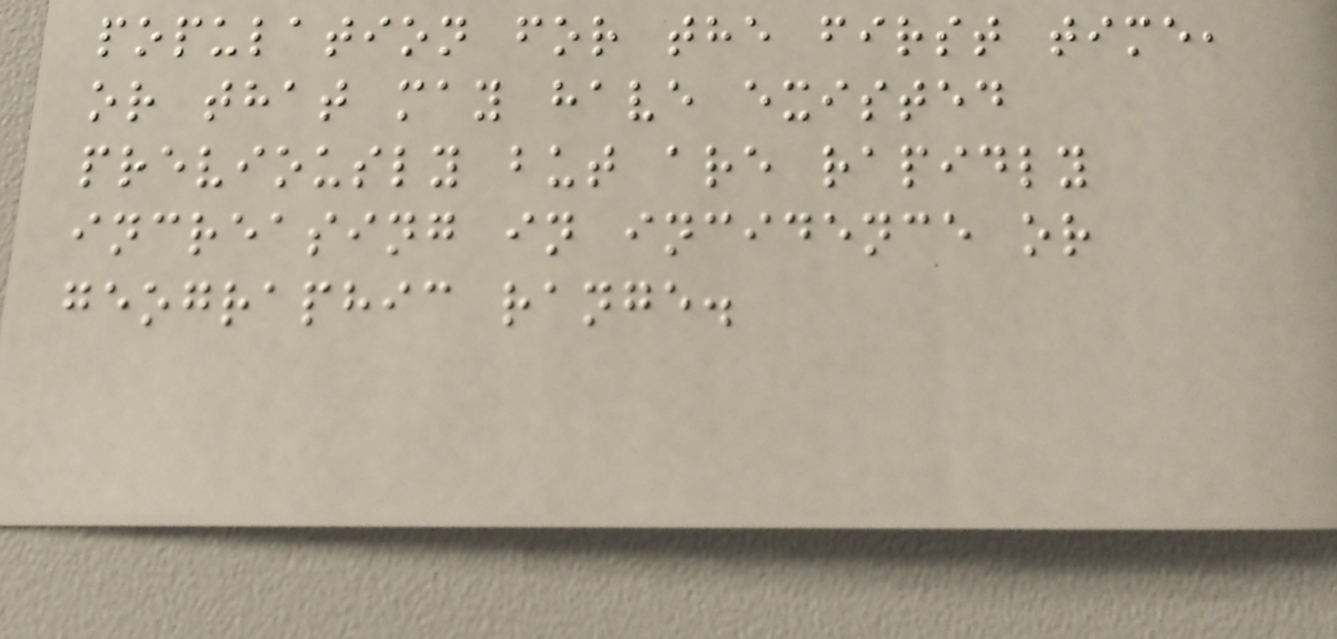population for the first time,
or that may have existed
previously but are rapidly
increasing in incidence or
geographic range.
